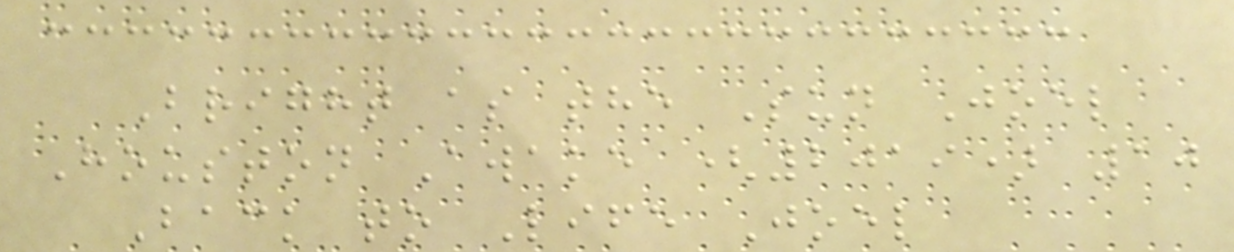Bright as the Sun Joel
Houston Awake (2019) 10
Back to Life Joel
